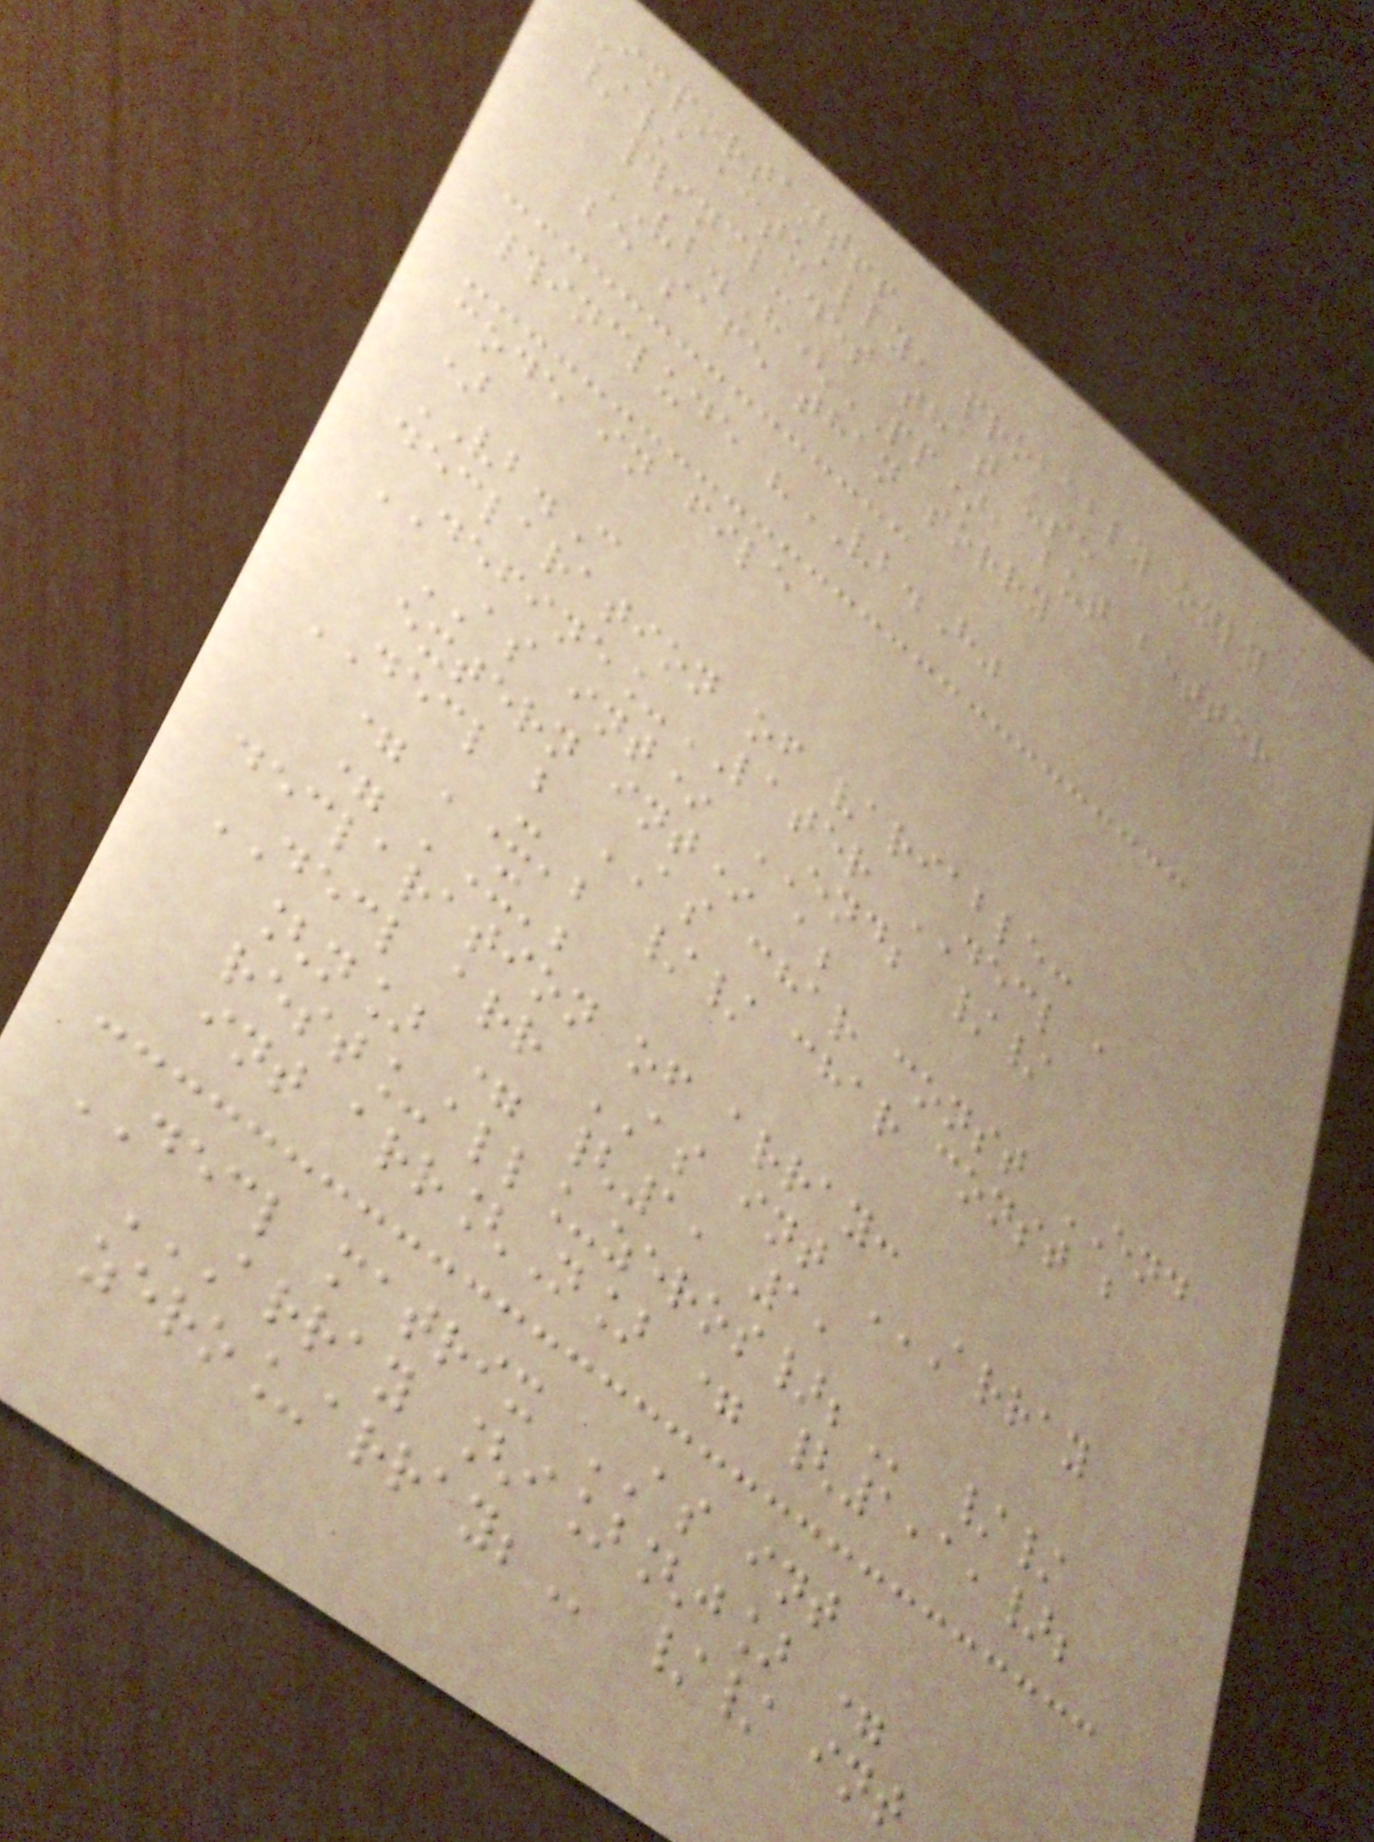Important!!
// actually, probably only
#includes that use
VB.H(PP), but better
be safe than sorry
#include "VB.H"
code in file
)
VB.C
declaration of variable:
DEFINE_LATER DECL a
AS int* END; //
extern int* a;
DECL b AS char const END
= 'X'; // char const b
= 'X';
declaration of array:
DECL arr AS int ARRAY
[N] = {1, 1,
REST_ALL_ZEROS}; //
int arr[N] = {1,1,};
DECL matrix AS int
ARRAY [I][J] =
ZERO_ARRAY; // int
